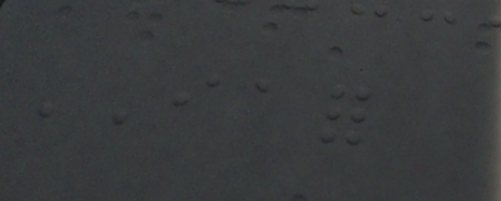IAFOR
